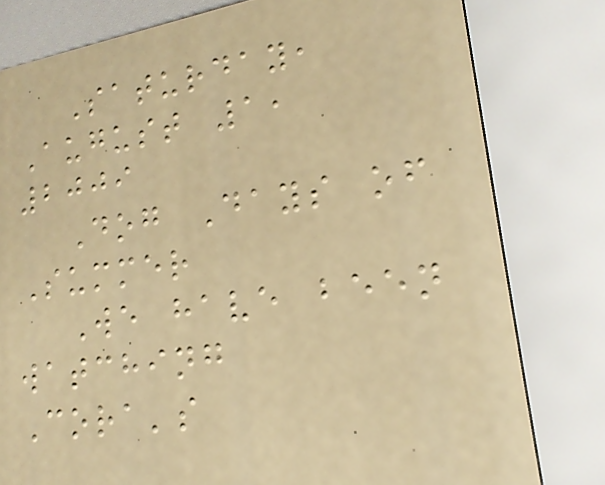Saturday,
August 1,
2009
Dog Days of
Summer
We have been
watching
Cora's
